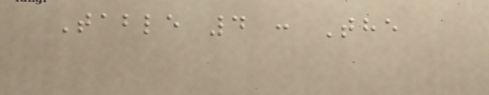Table 4 : The
